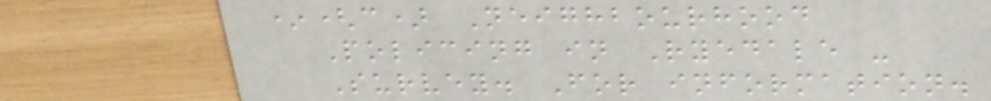*(c) Neighbourhood
Policing in Ryedale -
Survey. For information.
